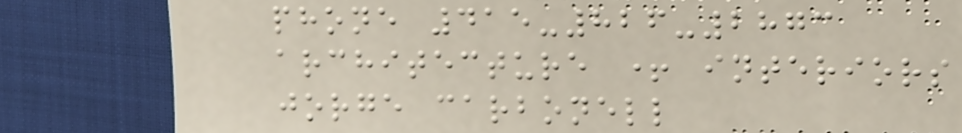phone 415-826-2873
architecture + interiors
jorge carbonell
